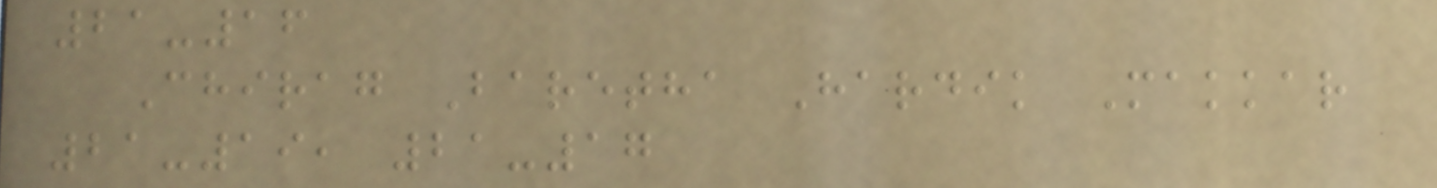21-16
Chirag Baretha Hardik Makkar
21-19, 21-17
